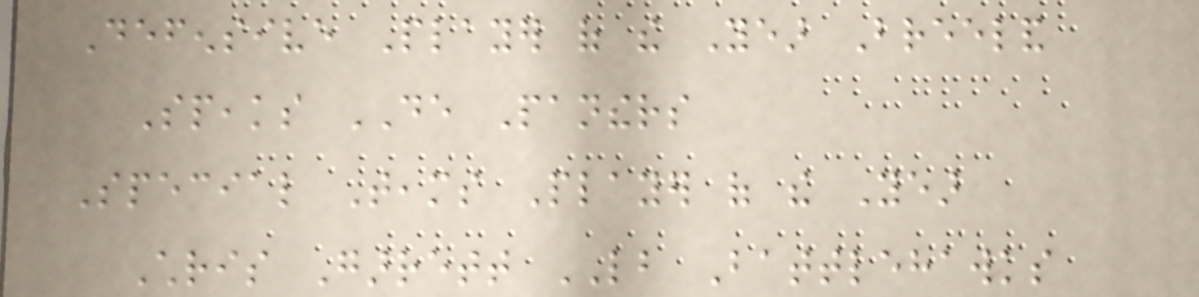Defensive Player of the Year Breeland
Speaks DE Panthers
Special Teams Player of the Year
Chris Garrett LB Battlehawks
